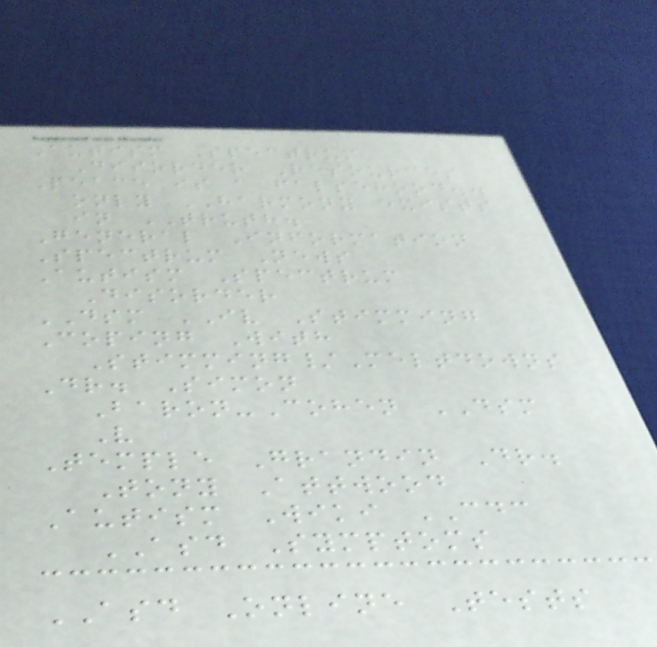Autism Spectrum
Disorder Resources
Peace is a falsehood..
only HARMONY exists
in TRUTH.
General Information
Spectrum News
Autism Spectrum
Disorder
DSM IV Stimming
Coping With
Stimming/Meltdowns
Dr. Simon
Baron-Cohen DSM
V
Temple Grandin Dr.
Tony Attwood
Autism Wiki CDC
ASD Symptoms
ASD Online Tests
